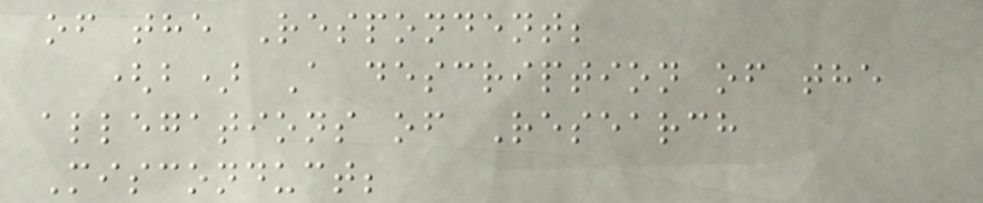of the Respondent;
(b) A description of the
allegations of Research
Misconduct;
